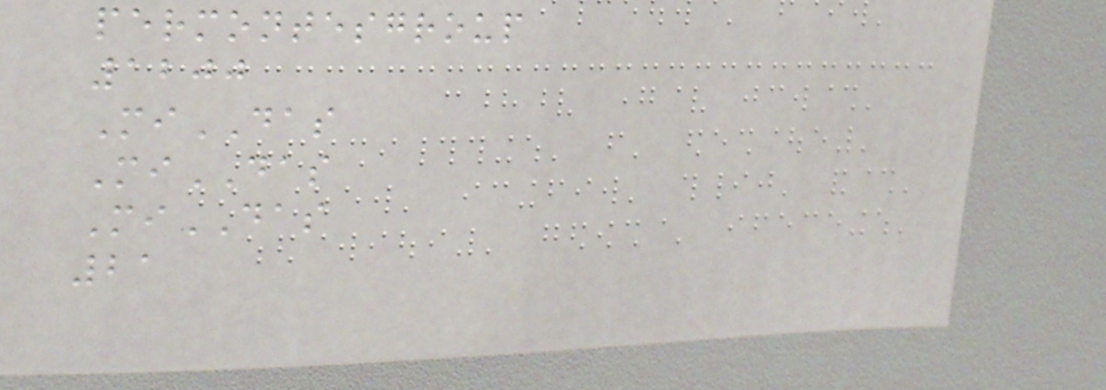permontesgroup
1200
MiDAS
MiDAS
MiDAS
21
